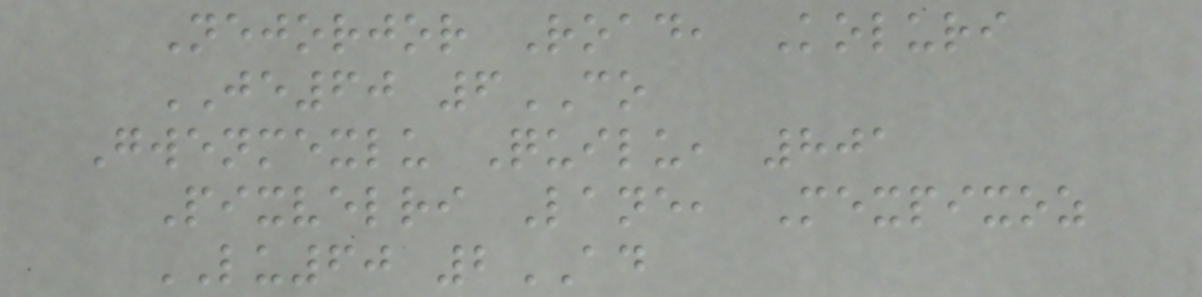Nejorjor Road, Koluri
JE60 6CO
Gwenmexlu Quilu, 801
Pixvelri Lane, Mexpixoz
LU60 2AD
